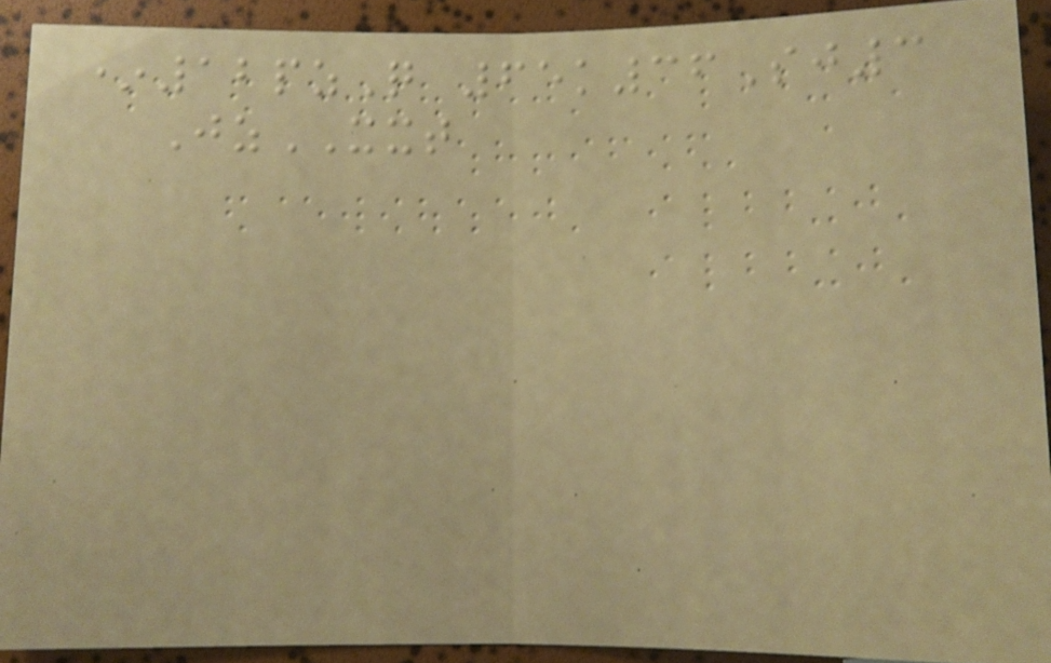*12pzQ 65k36Sj3
JzXXT
